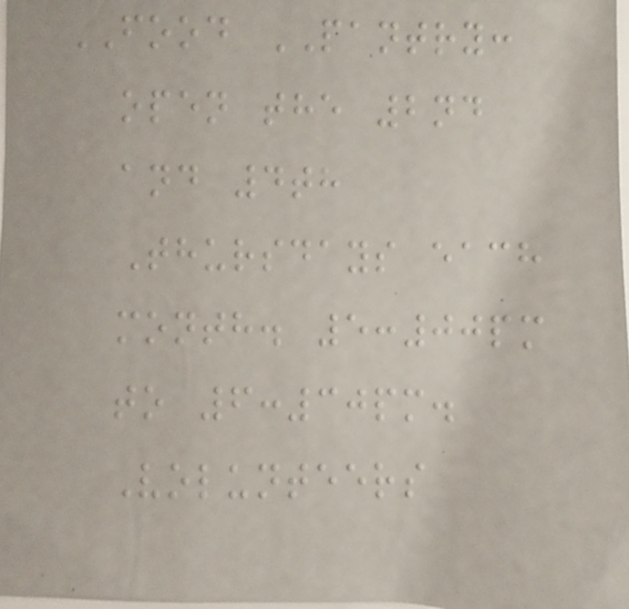FOOD PANTRY:
open the 2nd
and 4th
Thursdays each
month. 5:00pm
to 6:30pm.
Volunteers
